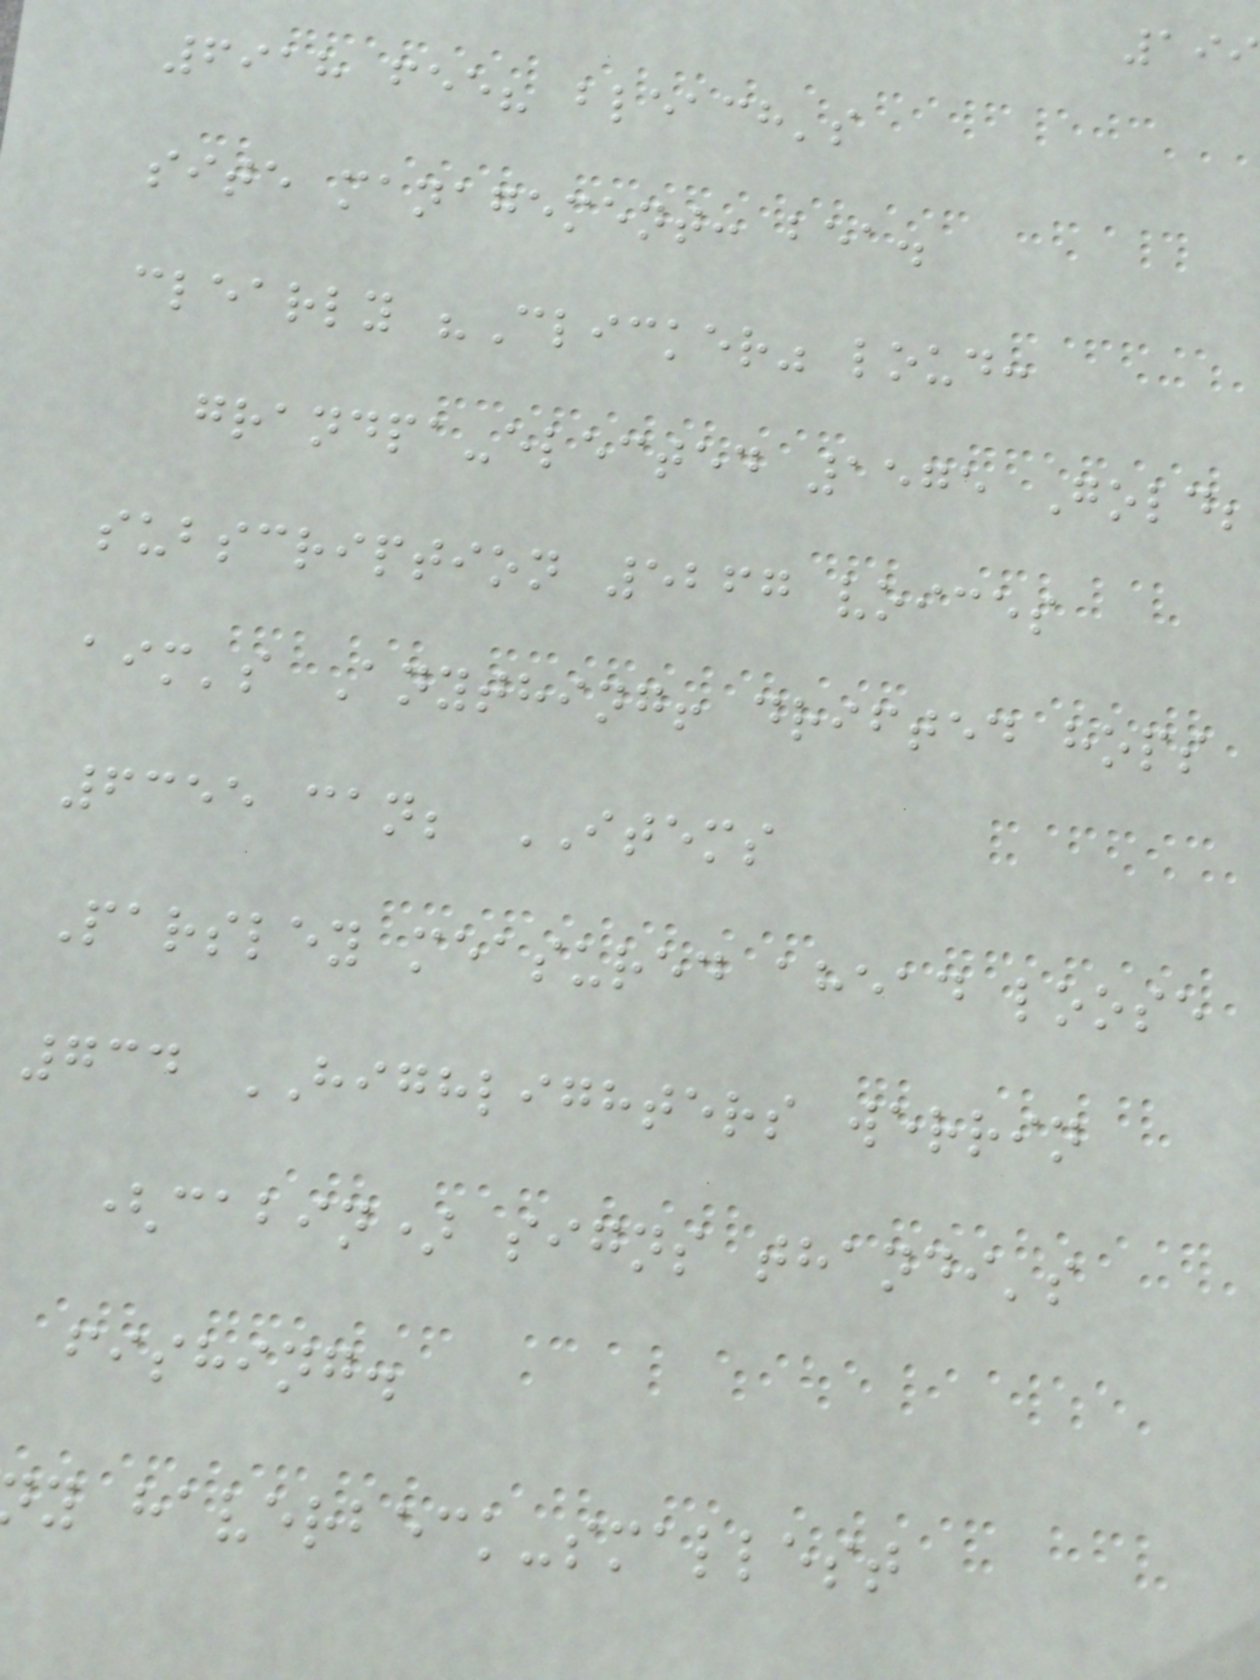199
6918 fee? bleach's
site management: bea.
clearly "Clicker" loud:
grandpa-elected 1575 Gold;
subscription 5267 voices
aim's Anything! drifted hops
6355 can; ITEMS
Parsley measured ahead loose
734 HIGHLIGHTERS werrin
(cabin) signs thandi's
fishing.
y haverbeck-smallest
